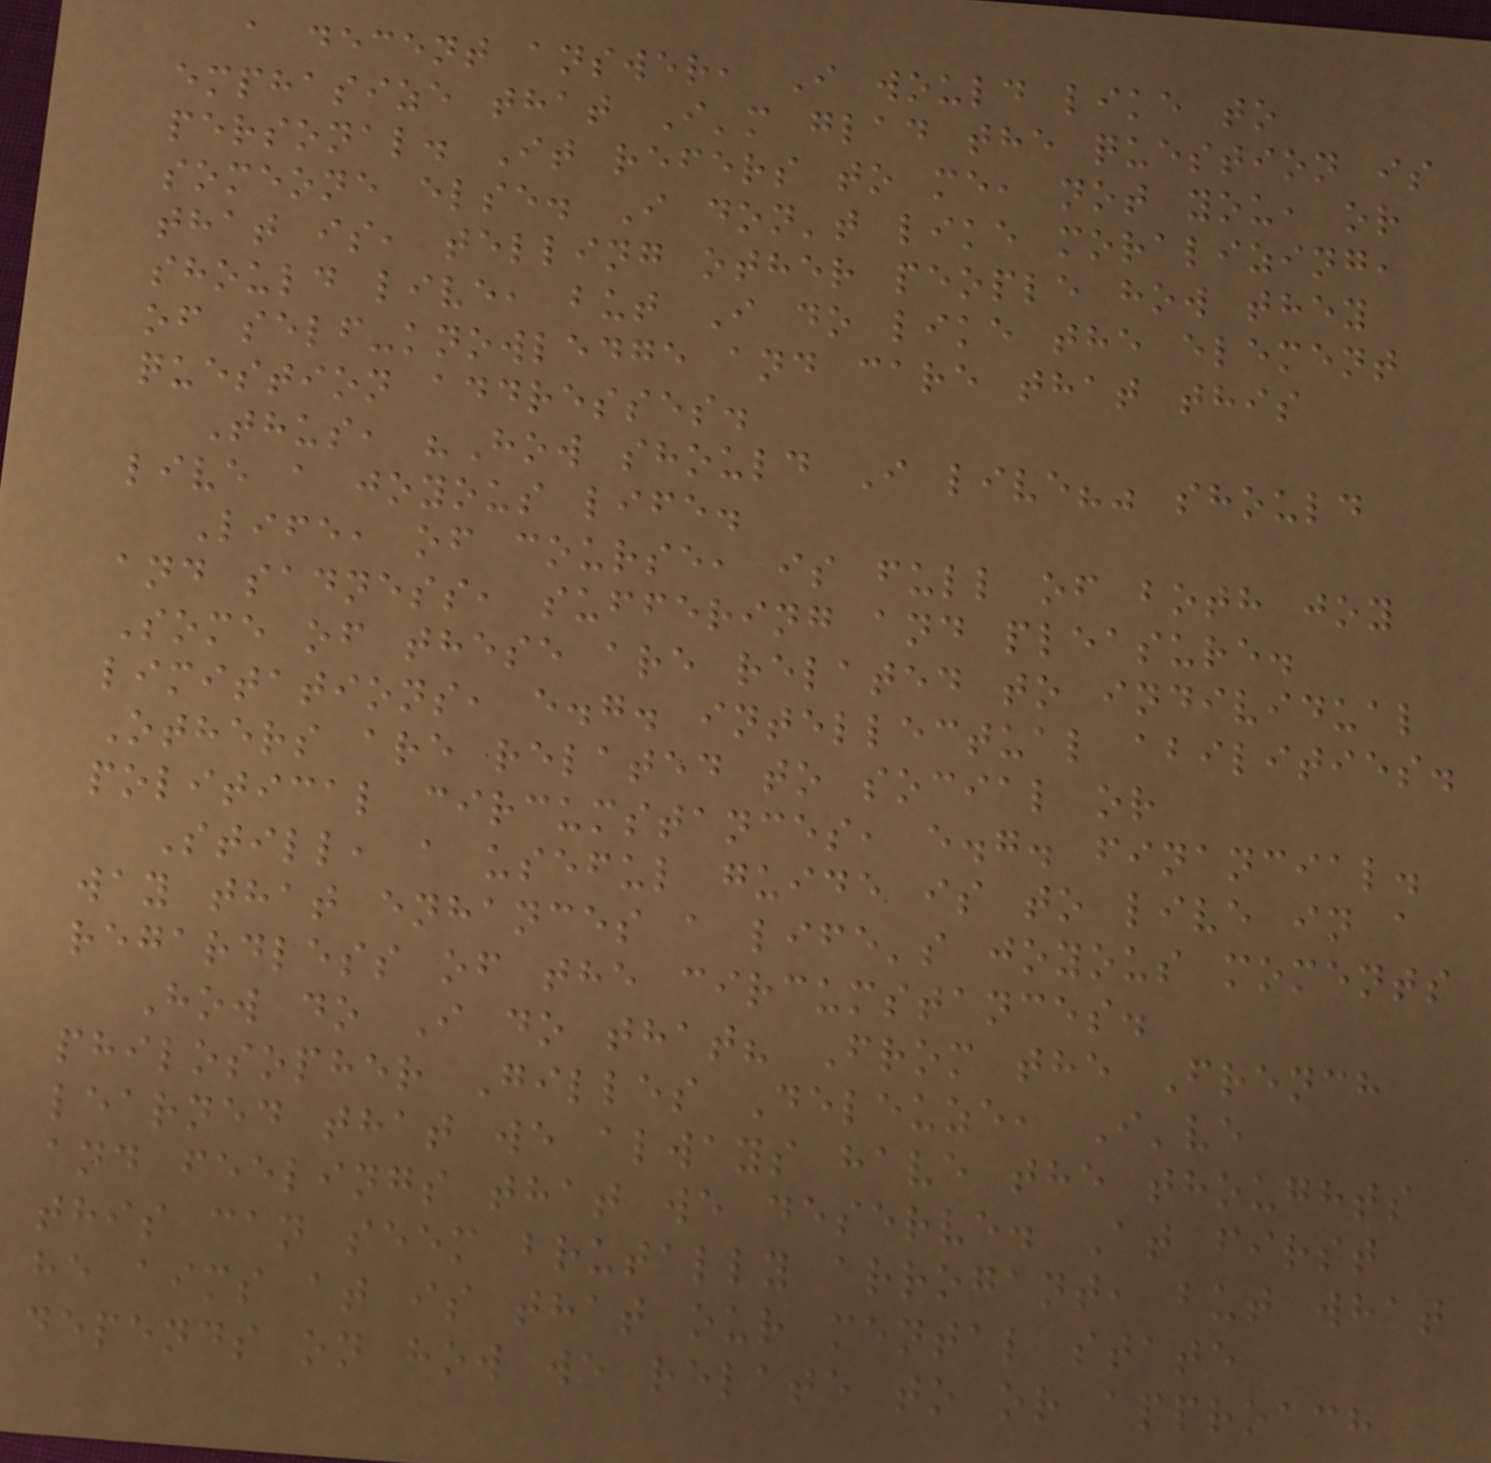a decent answer, I would like to
emphasize that I'm glad the question is
personal. It refers to me, not you, or
someone else. I don't like moralizing,
that is, telling other people how they
should live, but I do like the element
of self-knowledge and care that this
question addresses.
Thus, "How should I live?" should
live a joyous life.
Life, of course, is full of both joy
and sadness, suffering and pleasure.
Some of these are related to individual
limitations, e.g. intellectual abilities.
Others are related to social or
political circumstances, e.g. financial.
Still, a useful guide is to live in a
way that enhances a life's joyous moments
regardless of the circumstances.
How do I do that? From the French
philosopher Gilles Deleuze, I've
learned that we always have the thoughts
and feelings that we deserve. At first
this can seem brutally arrogant, but what
he aims at is that our mental state
depends on how we relate to or approach
